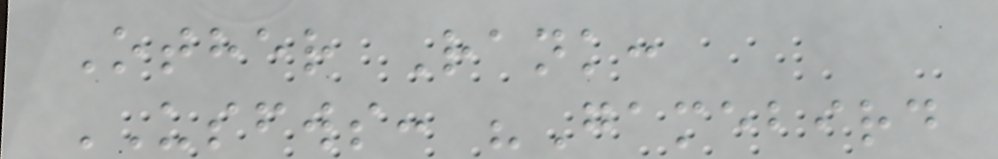Other Rank:
USFWS: "Gamebird
